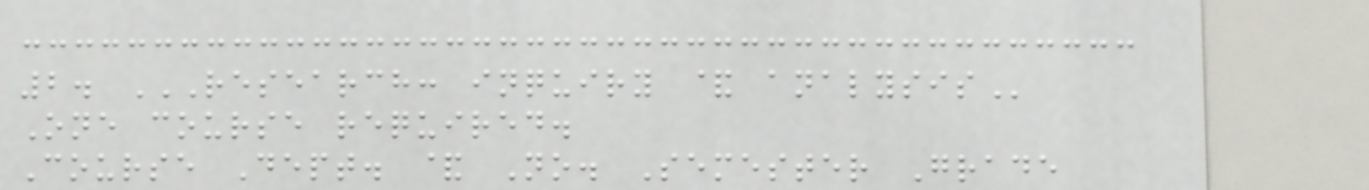2. RESEARCH: INQUIRY & ANALYSIS
One course required.
Course Dept. & No. Semester Grade
